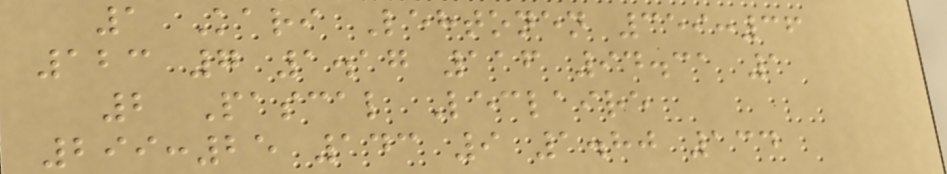1 Kari Lehtonen 359:36
123 7 1.17 116 94.31 1
2 Pascal Leclaire
299:25 143 9 1.80 134
